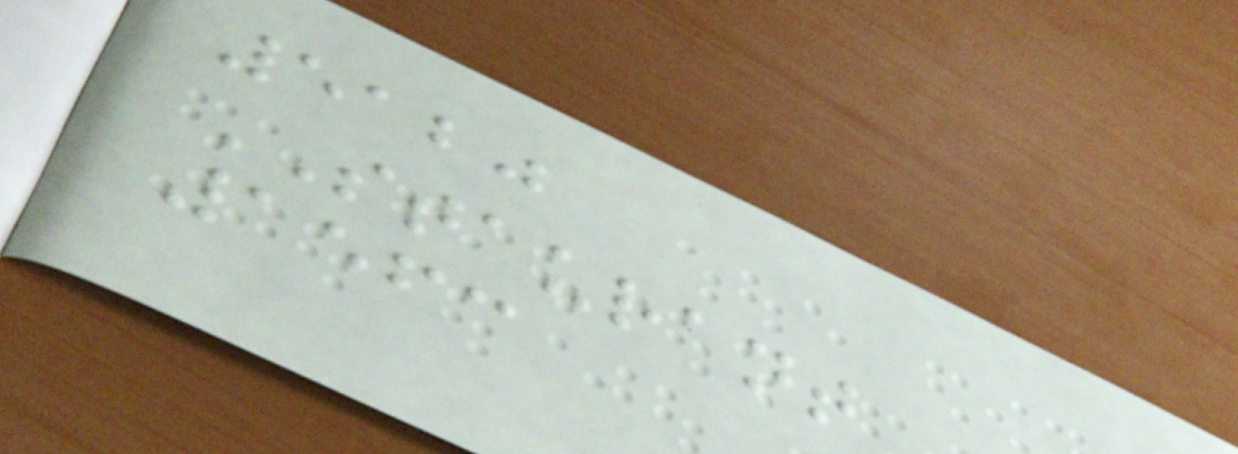5120
STAURANT
1563
